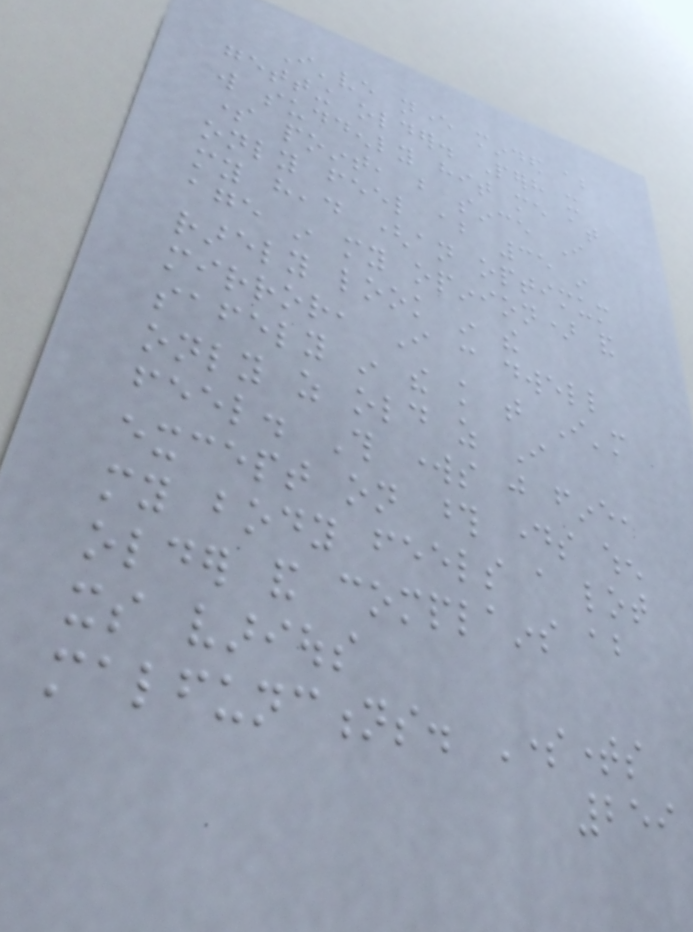I've never minded about
getting older. Perhaps it
will suddenly hit me at
some point, but since I
only feel about 35 in
my head (an optimum
age in my opinion) and
rarely look in the
mirror, I can dwell
safely in the knowledge that I'm
only as old as I
feel. This works just fine,
except on those days when
my body feels a lot
older and complains about
its various
malfunctions. Sometimes
259
